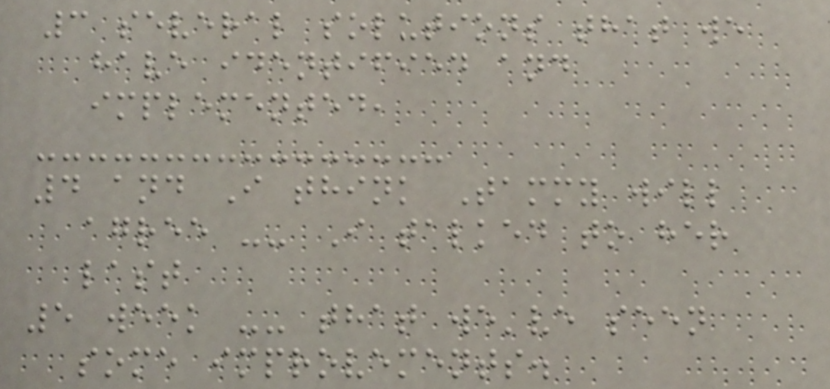3 several solutions that we
have identified and
implemented,
4 and I think Tammy will
agree -- I talked to her
last
5 week -- that we've seen
some improvements.
